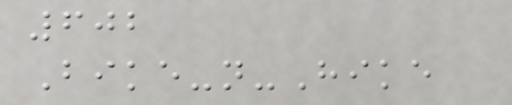602
Bike-n-Hike
